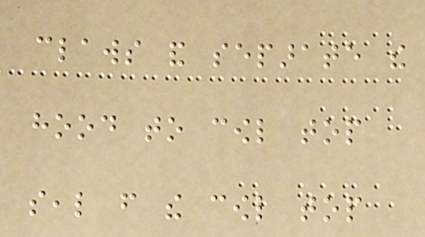claws and separate the
hood to cowl top
seal from the cowl top
